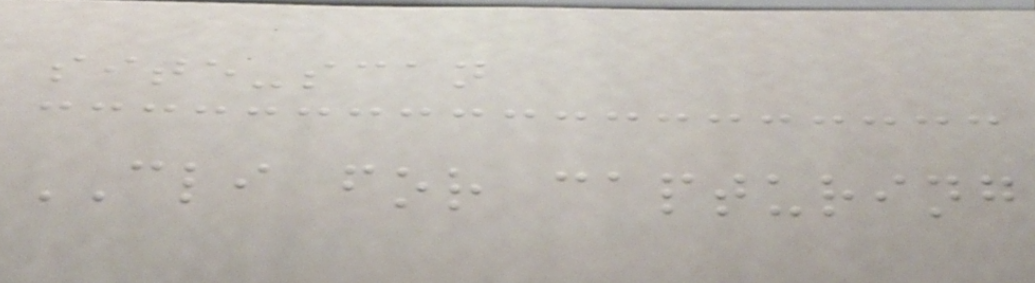site-scan
CLI for capturing
